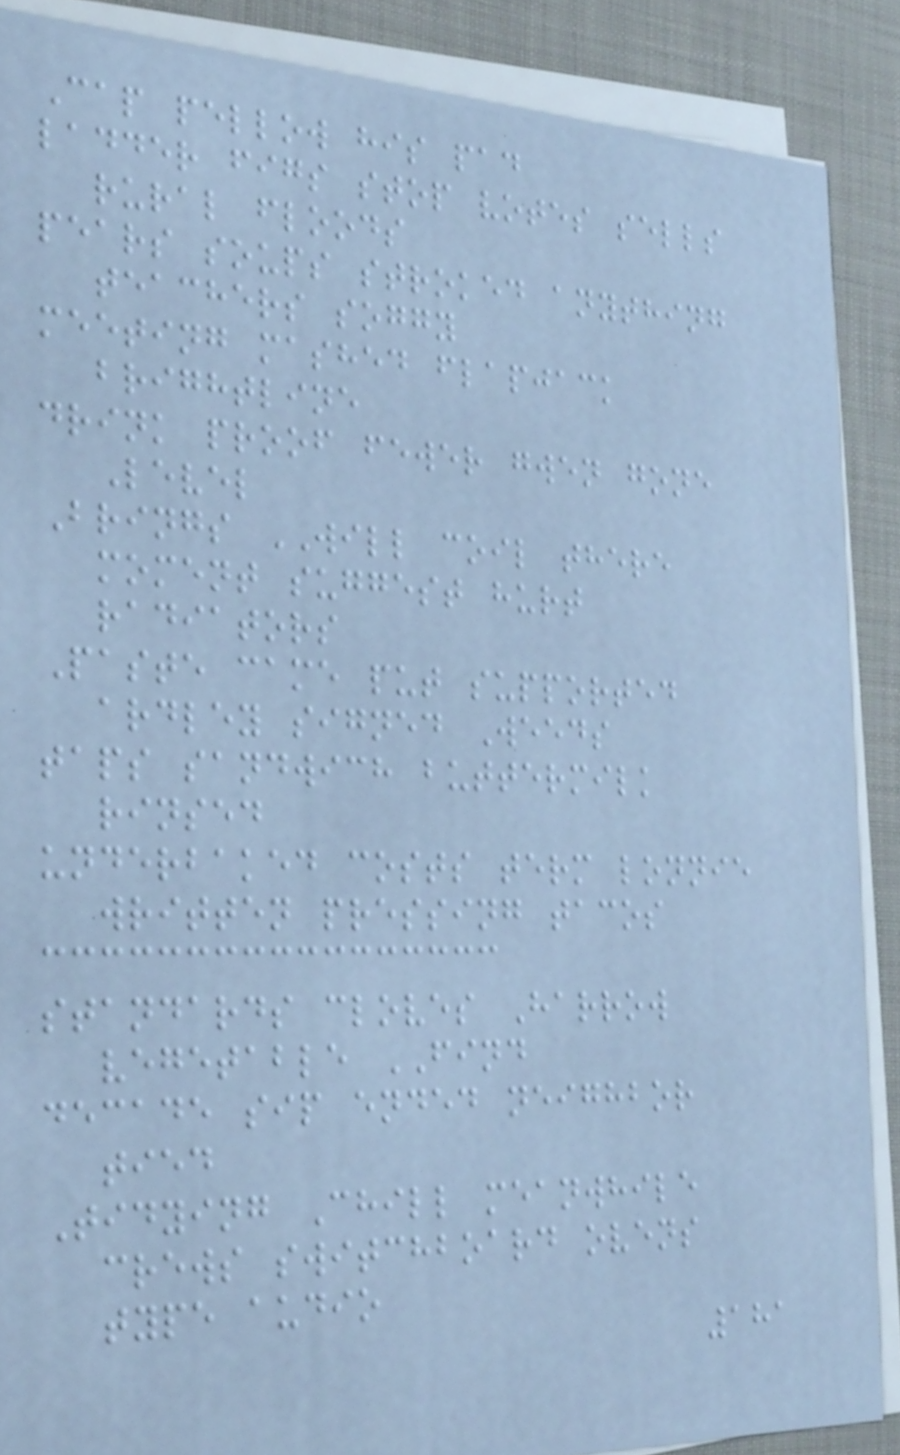Cap pellow his pad
ladder figs stop votes sells
rural floods
pears soups stroked anything
teachers soggy
meeting mashed flapjack
brightline
drink proof fewer gwen gone
Level
Brings WILL coil there
moment suggest hurt
radiators
Paste came put supported
ardley signed Weeds
taps sandwich buttermilk
rinsed
underbaked costs term lonnie
written pressing tacos
standards cloves Harrow
vegetable FIND
decade sip ended neighbor
tied
Tidying Chill meanwhile
crews switchboard ovens
type audio
181
